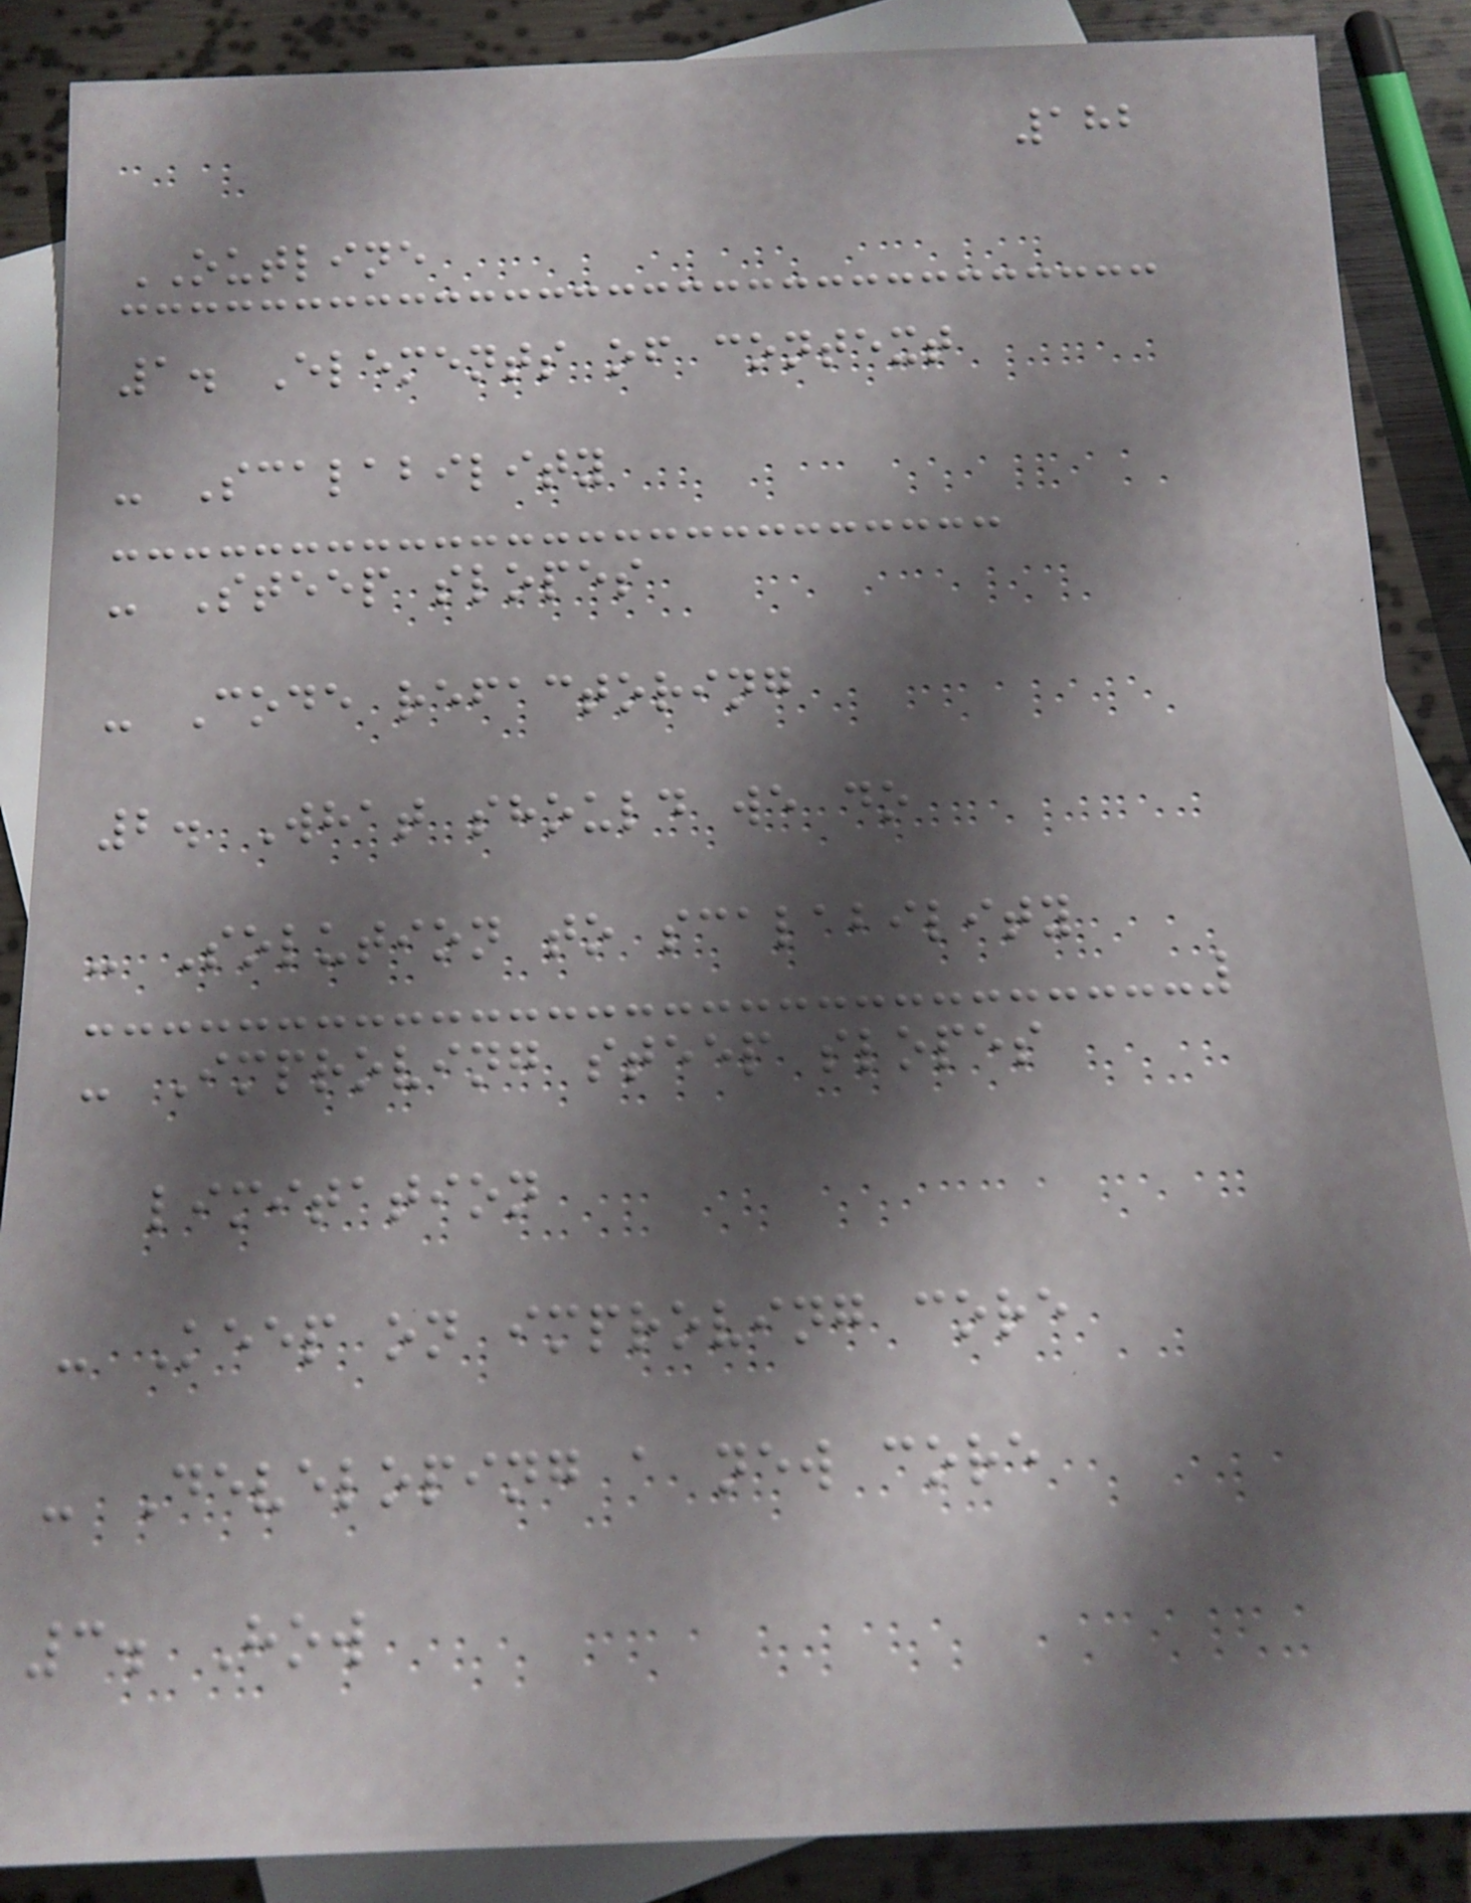182
OUTLINE
1. Elements of context
- Scalability
- Steep slopes
- Code refactoring
2. What should we do
- Solution to scalability
- Improving steep slopes
limitation
- Keep on improving core
- Developing a new core
3. How
